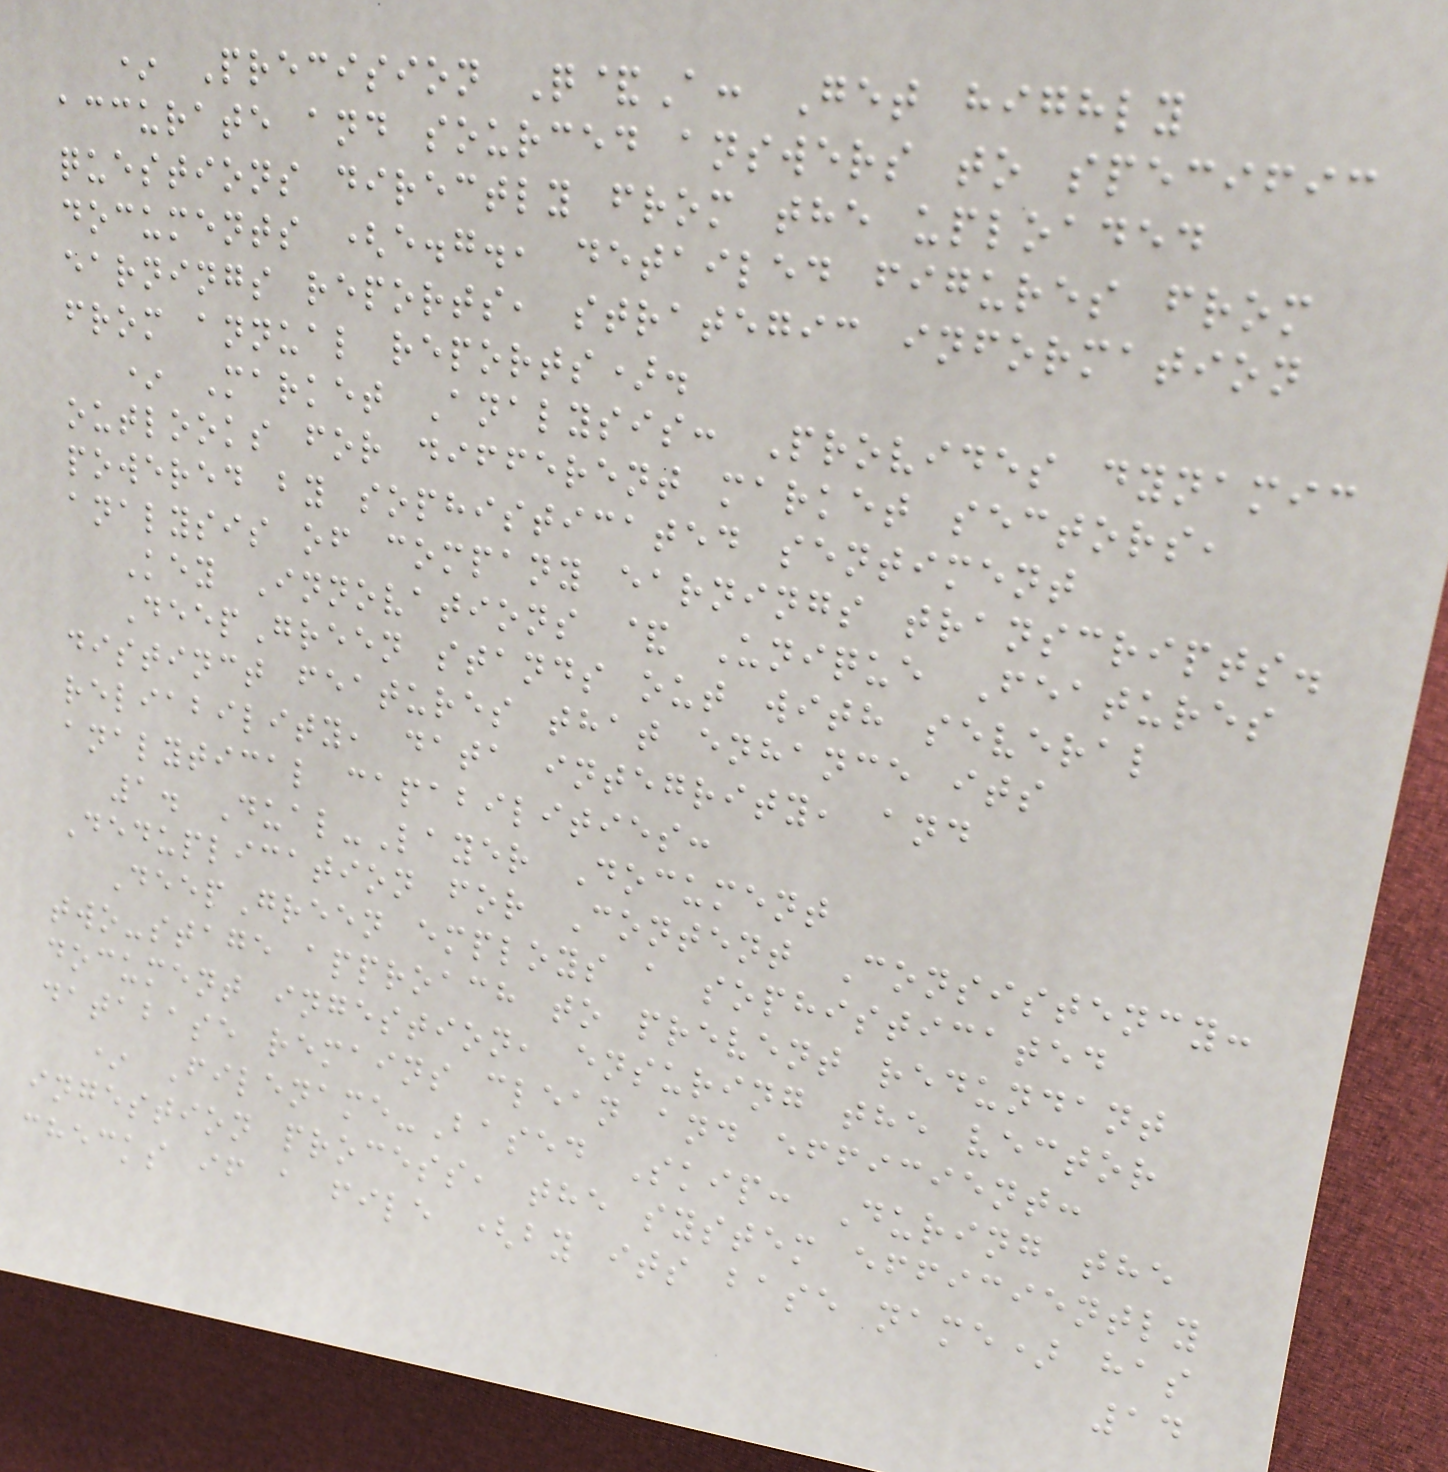* Precision Q&A: Get highly
accurate and sourced answers to specific
questions directly from the uploaded
documents (e.g., detailed figures from
earnings reports, strategic information
from annual reports).
* Market Analysis: Provides dynamic
outlooks for different market sectors,
powered by sophisticated sentiment
analysis of company earnings transcripts.
Key Innovations & Unique Features
DeepGreen stands out with several
distinct features that enhance its
reliability, data integrity, and
analytical capabilities:
1. Dual-Layer Document
Deduplication for Content Consistency:
DeepGreen employs a sophisticated
two-stage approach to prevent redundant
document ingestion, ensuring the vector
database remains clean and efficient:
* Filename-Based Skip: During the
ingestion process, the system efficiently
checks if a file (by its base name) has
14
